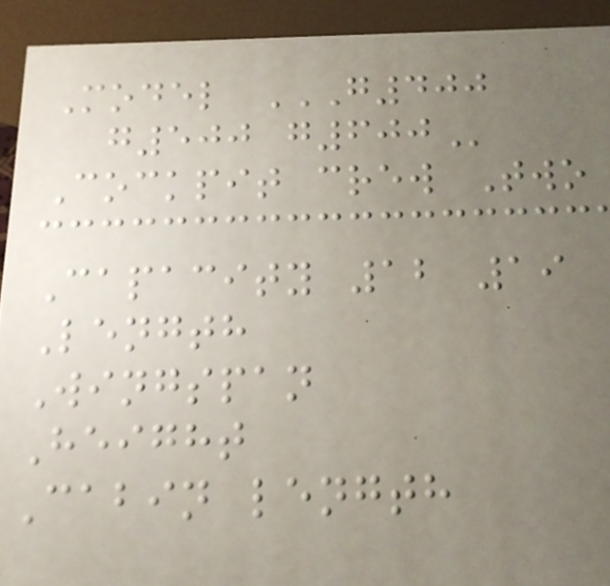Model G400
G500 G600
Cockpit crew Two
Capacity 12 19
Length
Wingspan
Height
Cabin length
